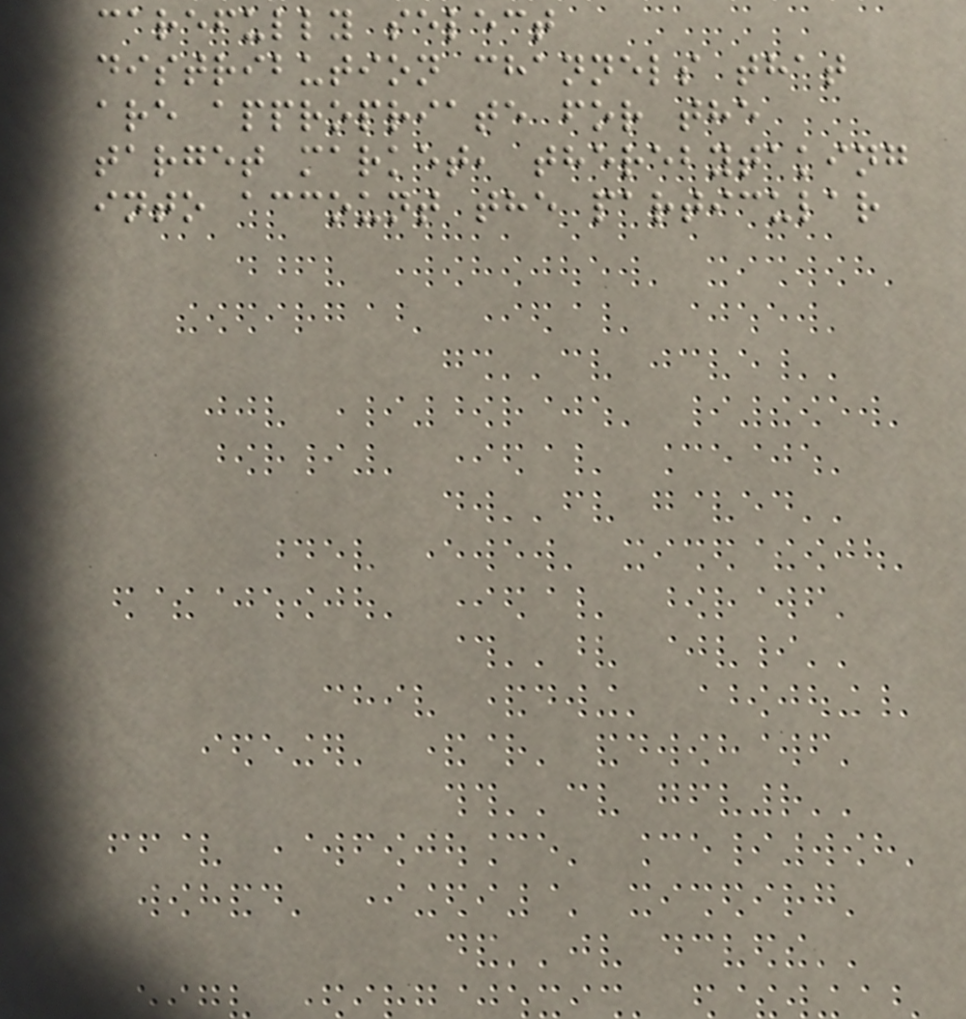carefully select
distribution channels that
are appropriate for the
target market, therebytaking
into account the particular
